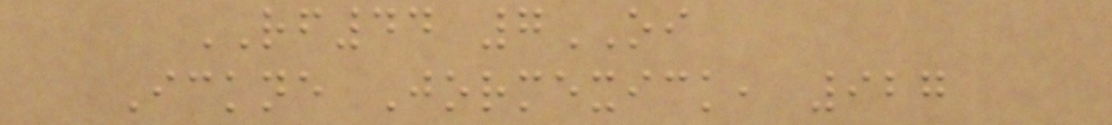RF44 7OI
Ickne Jormexick, 927
